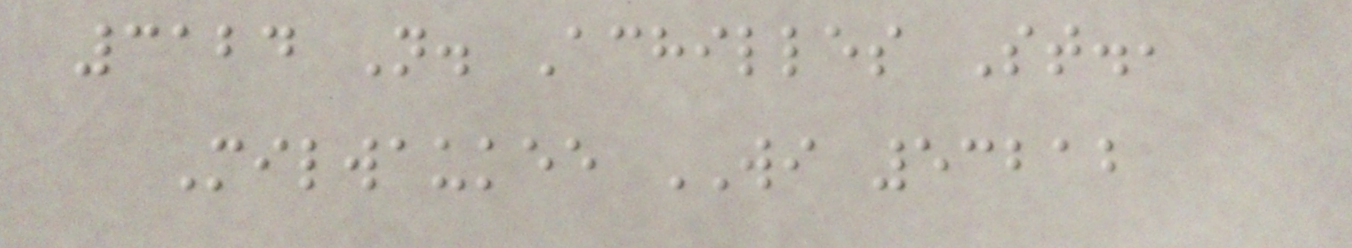3124 N. Achilles St.,
Milwaukee WI 53212
